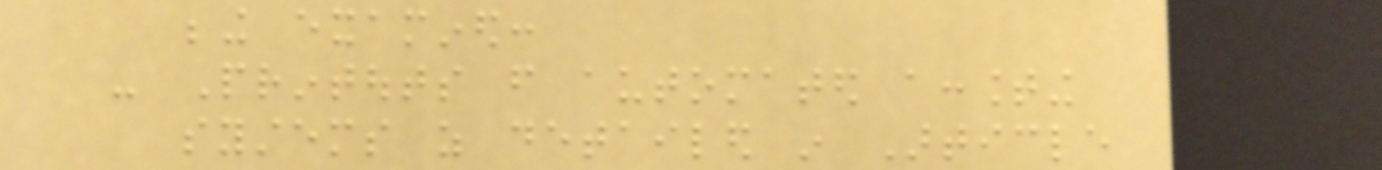being examined:
- Printouts from automated accounting
systems as detailed in Article
